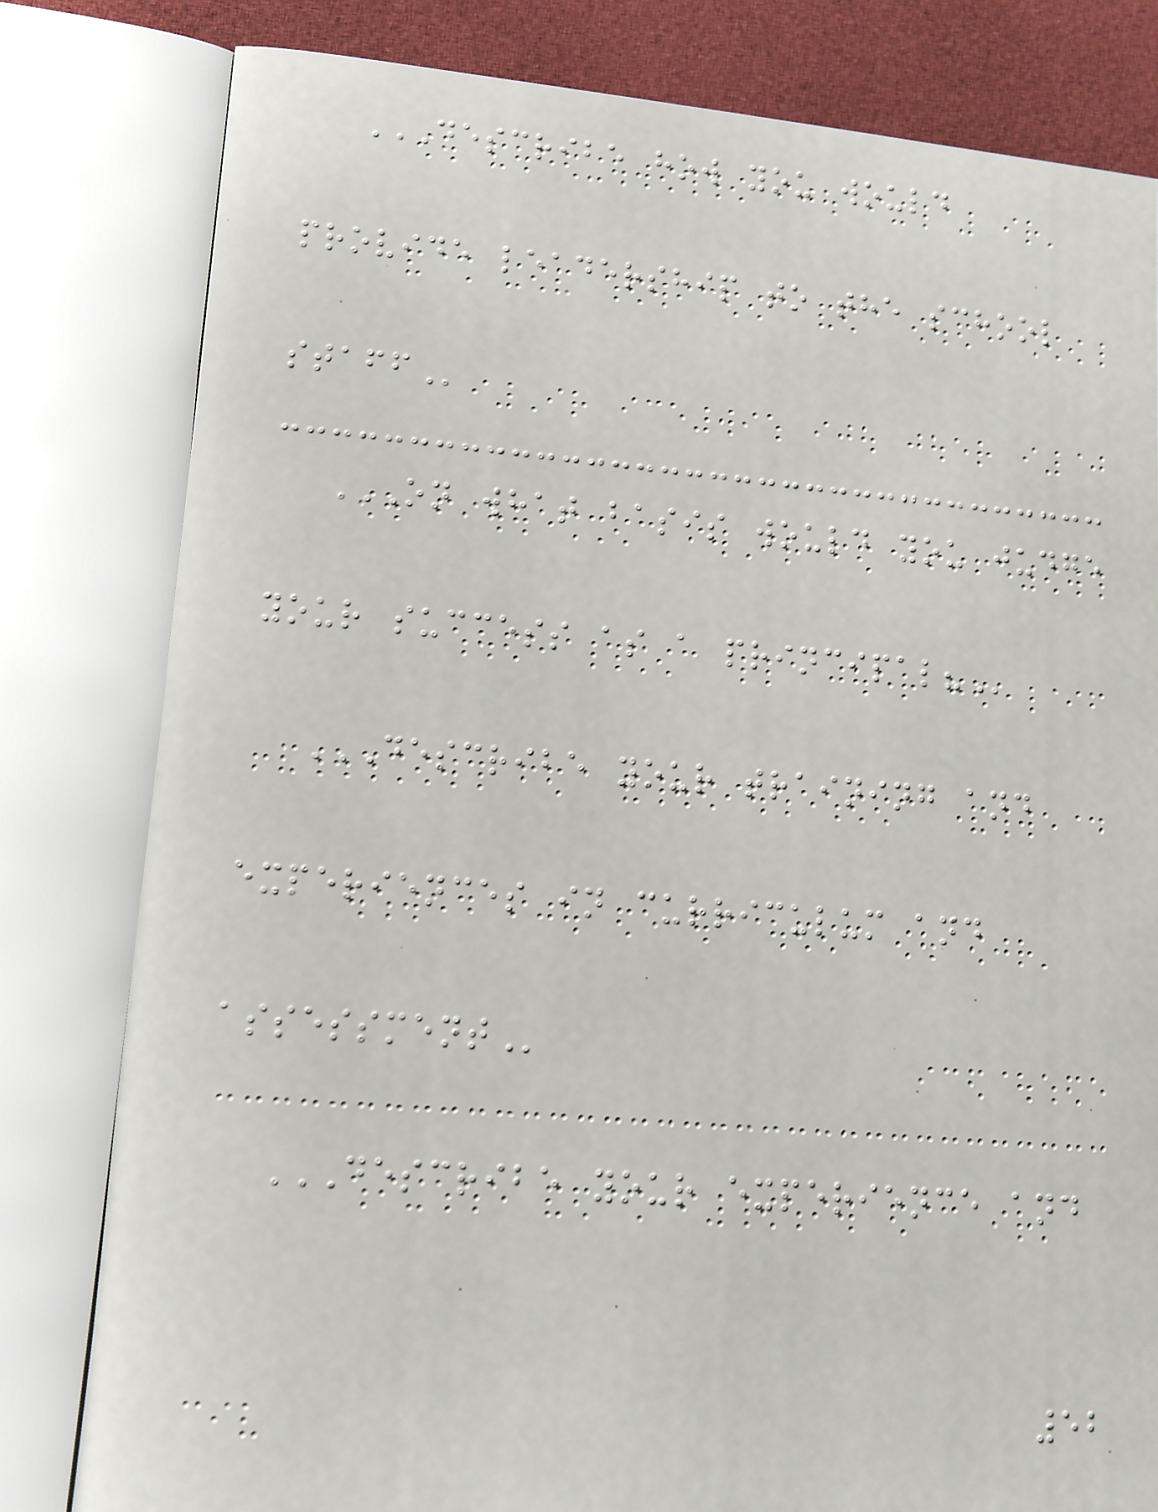DESCRIBE HOW YOU WOULD
PROVIDE LEADERSHIP TO THE SCHOOL
STAFF
ON WHAT BASIS WOULD YOU JUDGE
YOUR SUCCESS AS A PRINCIPAL?
DESCRIBE YOUR TRAINING AND
EXPERIENCES IN CURRICULUM AND
ASSESSMENT
DESCRIBE YOUR EXPERIENCE AND
52
